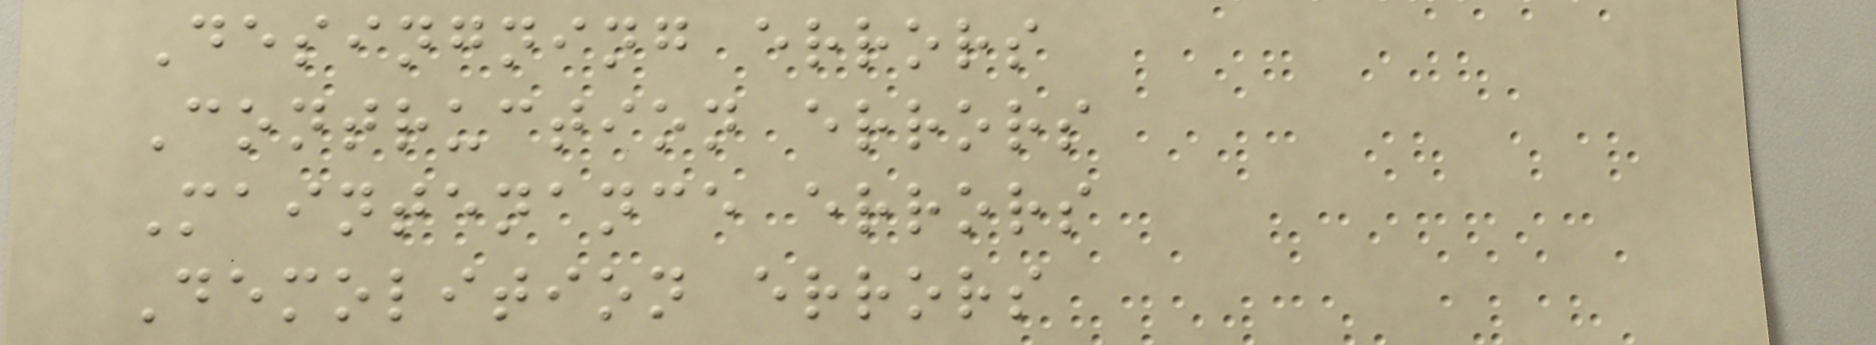Desingning errors
Contruction errors
Maintenance errors
Demolition errors
